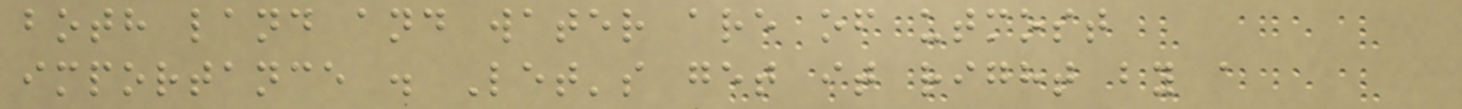both land and water are of utmost
importance . Let's get it right by a
